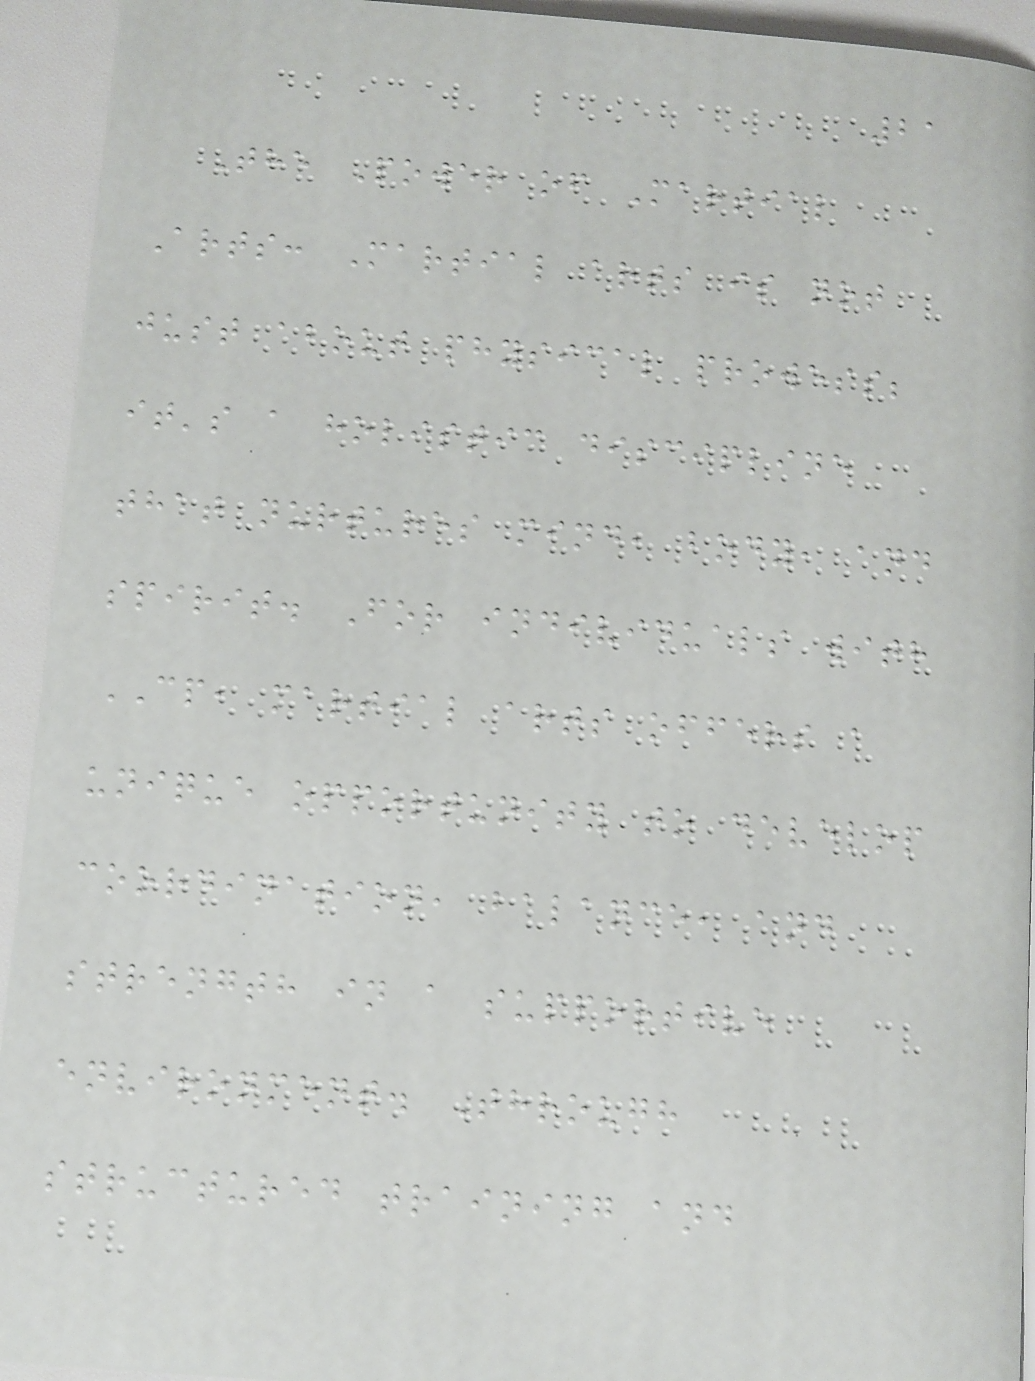21
The Power of Martial
Arts: Martial arts is not
just about physical prowess;
it's a holistic discipline
that nurtures mind, body, and
spirit. For individuals with
CP, martial arts offers a
unique opportunity to develop
coordination, balance, and
strength in a supportive
environment. Through
structured training and
